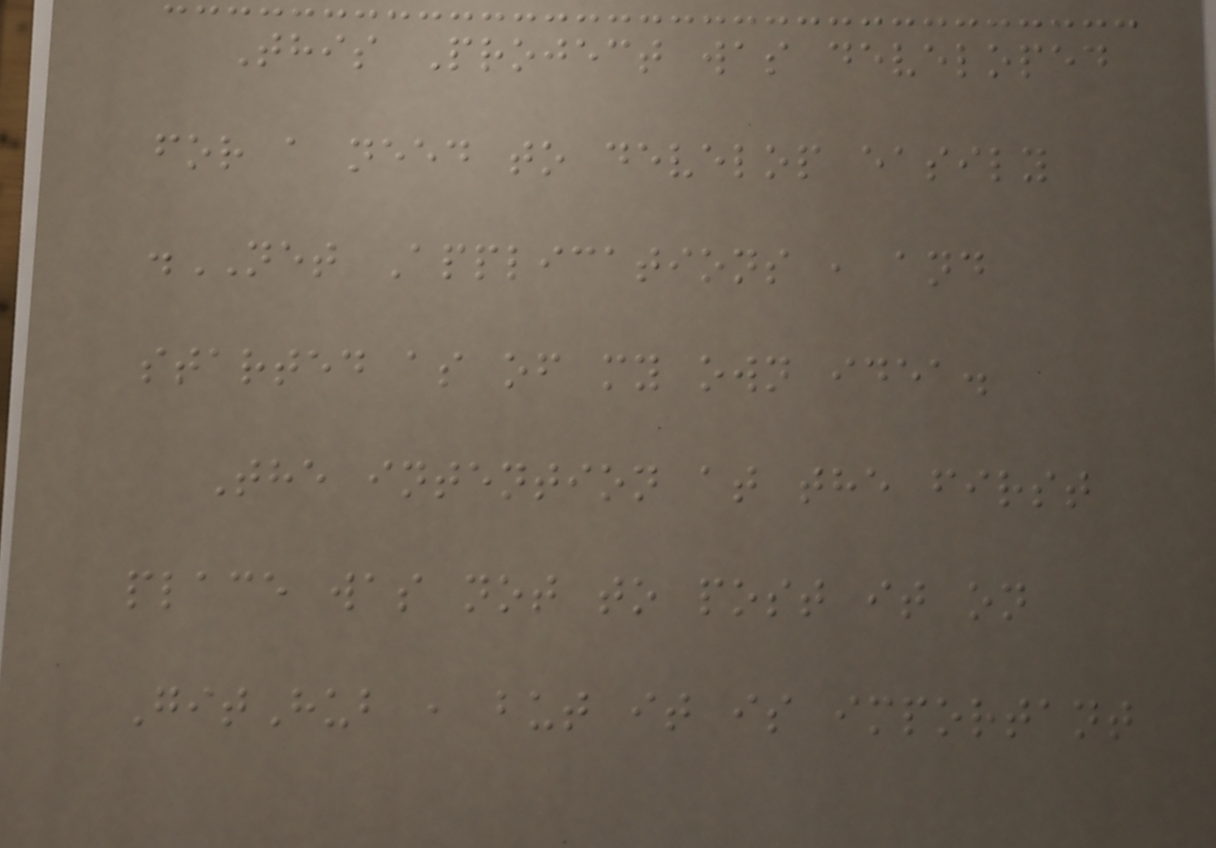This Project was developed
for a need to develop easily
.NET Applications , and
started as of my own idea.
The intention at the first
place was not to post it on
GitHub , but it is important
